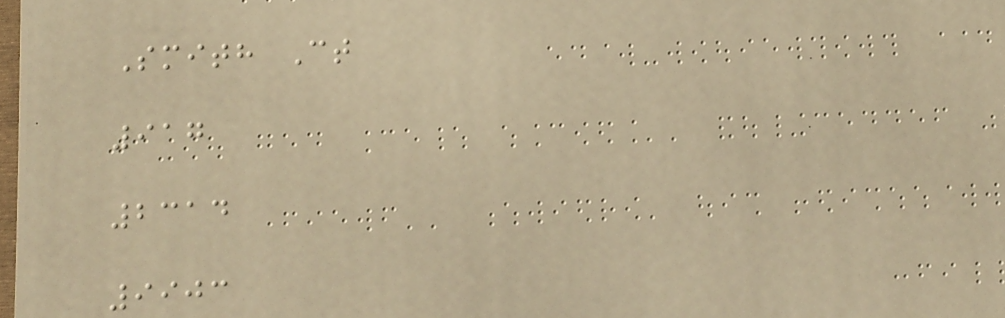Smith Ct
917
2314
9903
